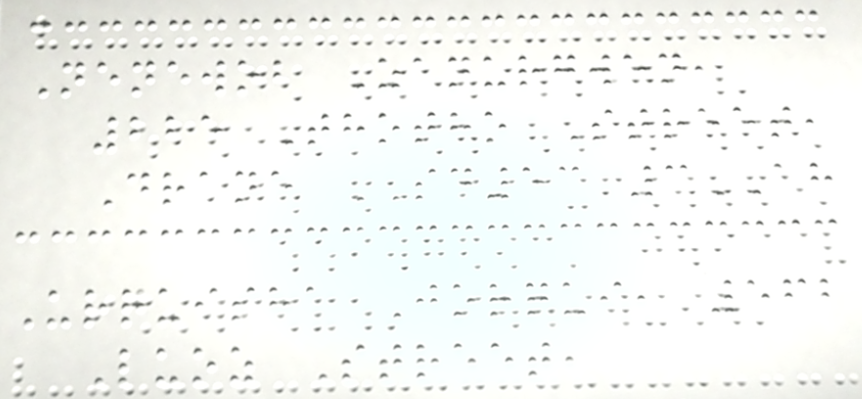Nenewob Zanurgwen,
225 Thotho Street,
Drane SD53 3AH
Urquisha Jorqui, 562
Luoz Street,
